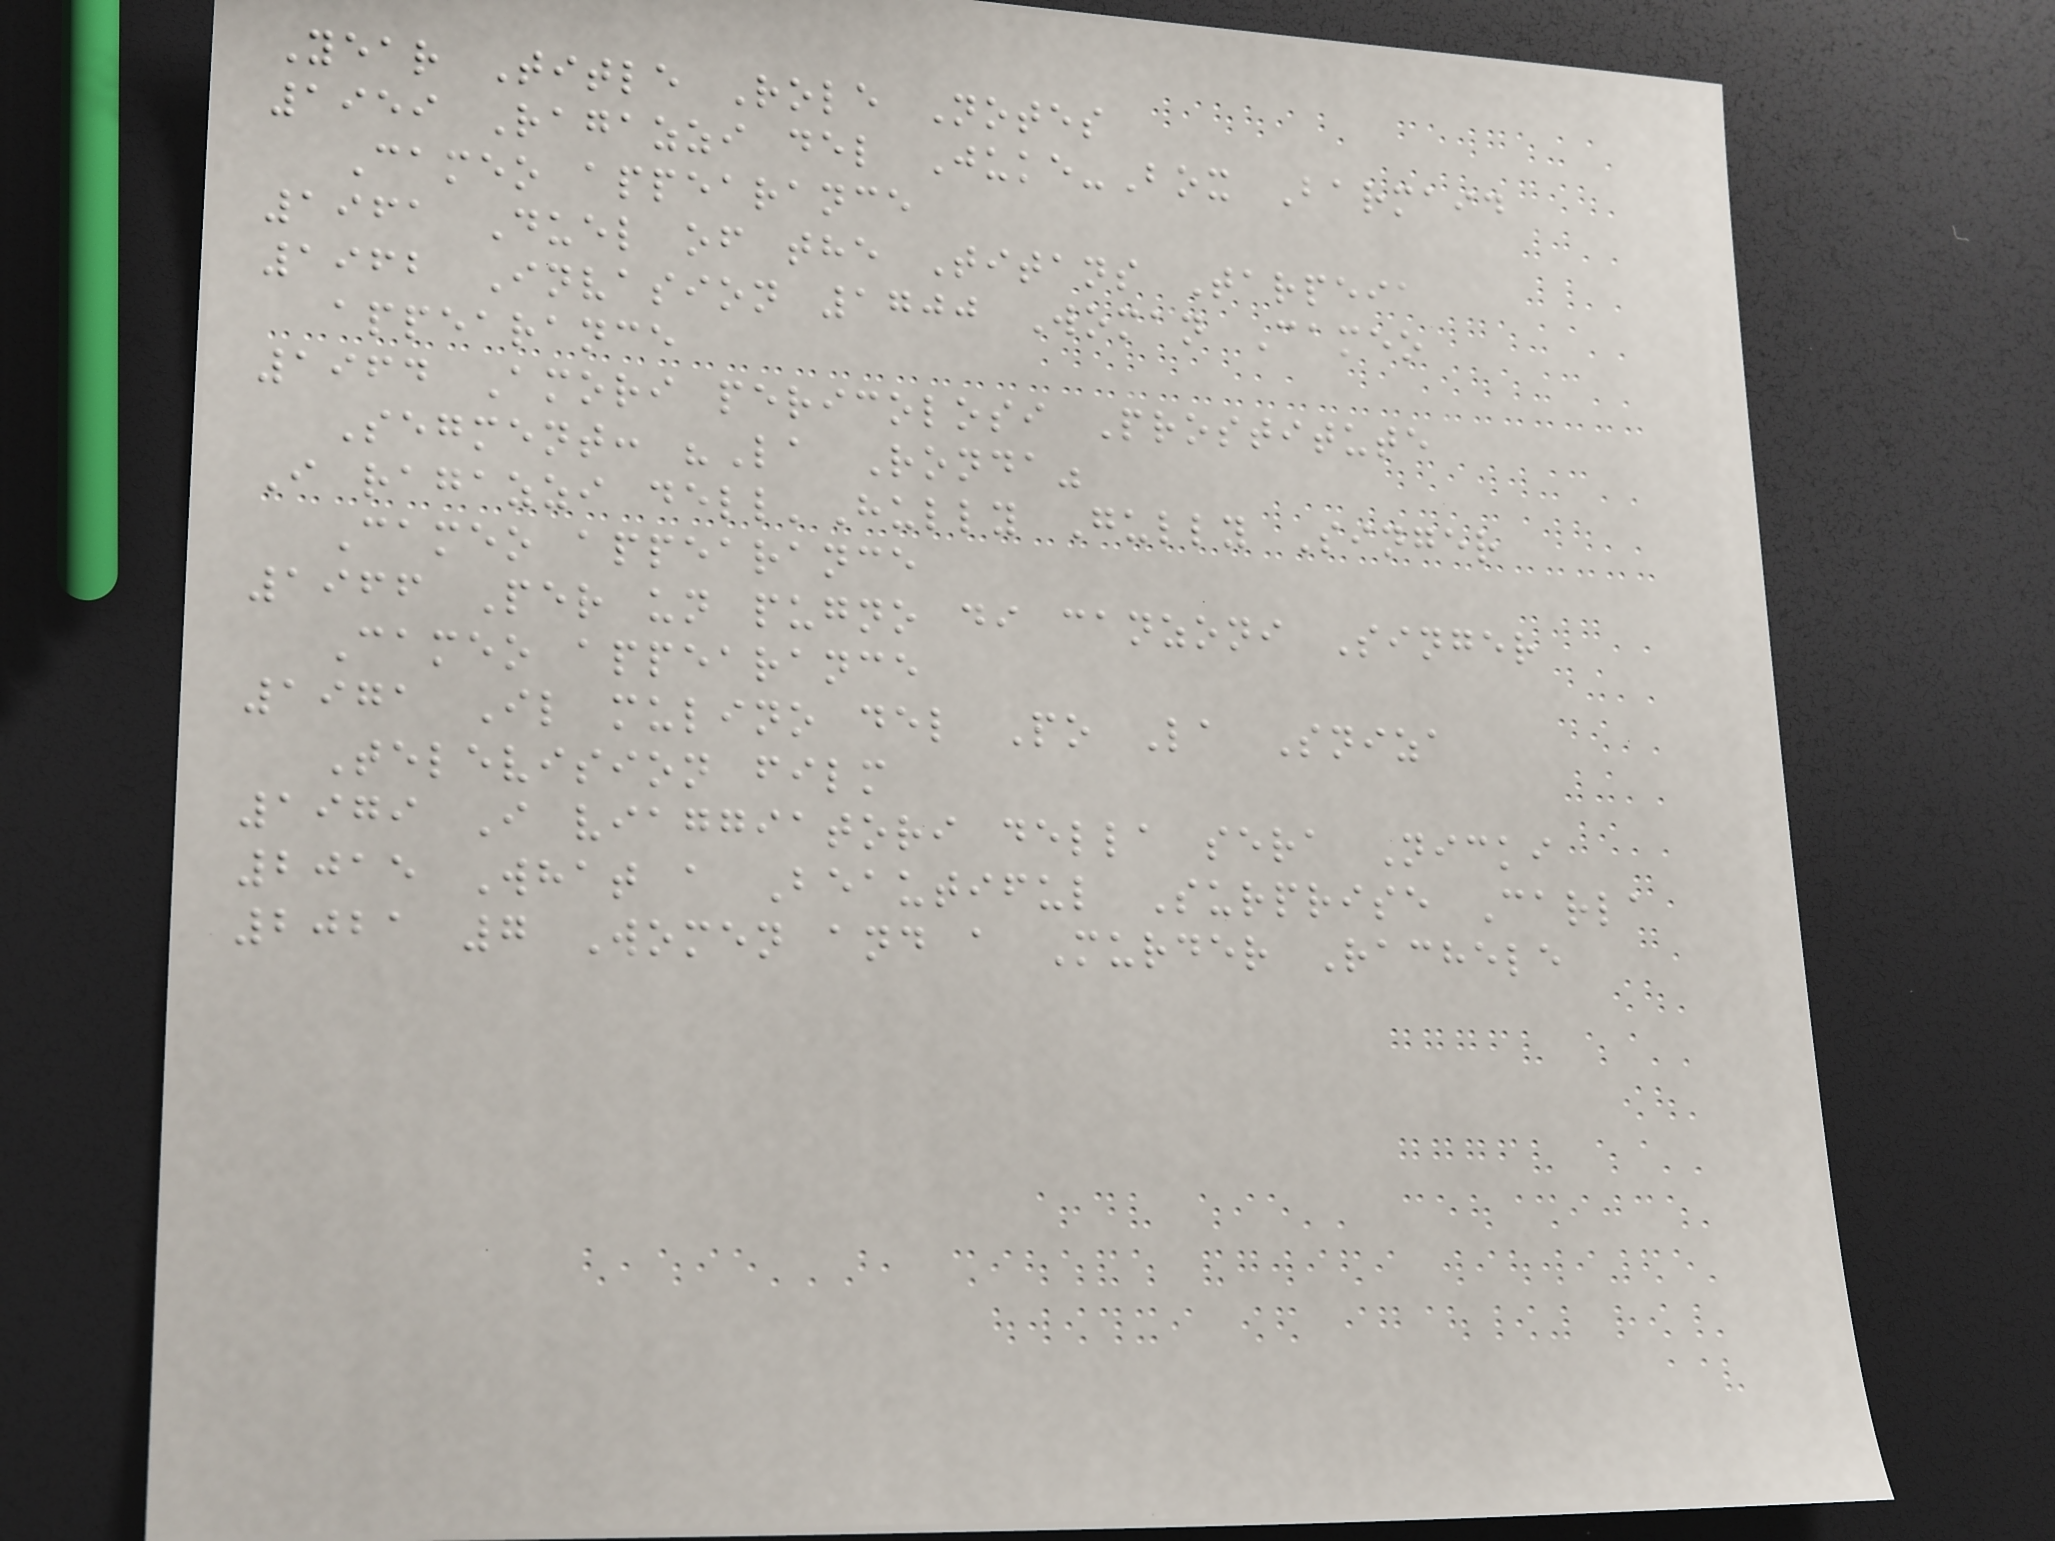Year Title Role Notes
1959 Ragazzi del Juke-Box Barmaid
Cameo appearance
1961 Duel of the Titans Tarpeia
1962 Invasion 1700 Woman Cameo
appearance
1964 Amori pericolosi Prostitute
Segment: "La Ronda"
I ragazzi dell'Hully Gully Singer
Cameo appearance
1966 Per un pugno di canzoni Singer
Cameo appearance
1971 Il mulino del Po La Sniza
Television film
1979 I viaggiatori della sera Nicki
2015 What a Beautiful Surprise Carla
2021 7 Women and a Murder Rachele
